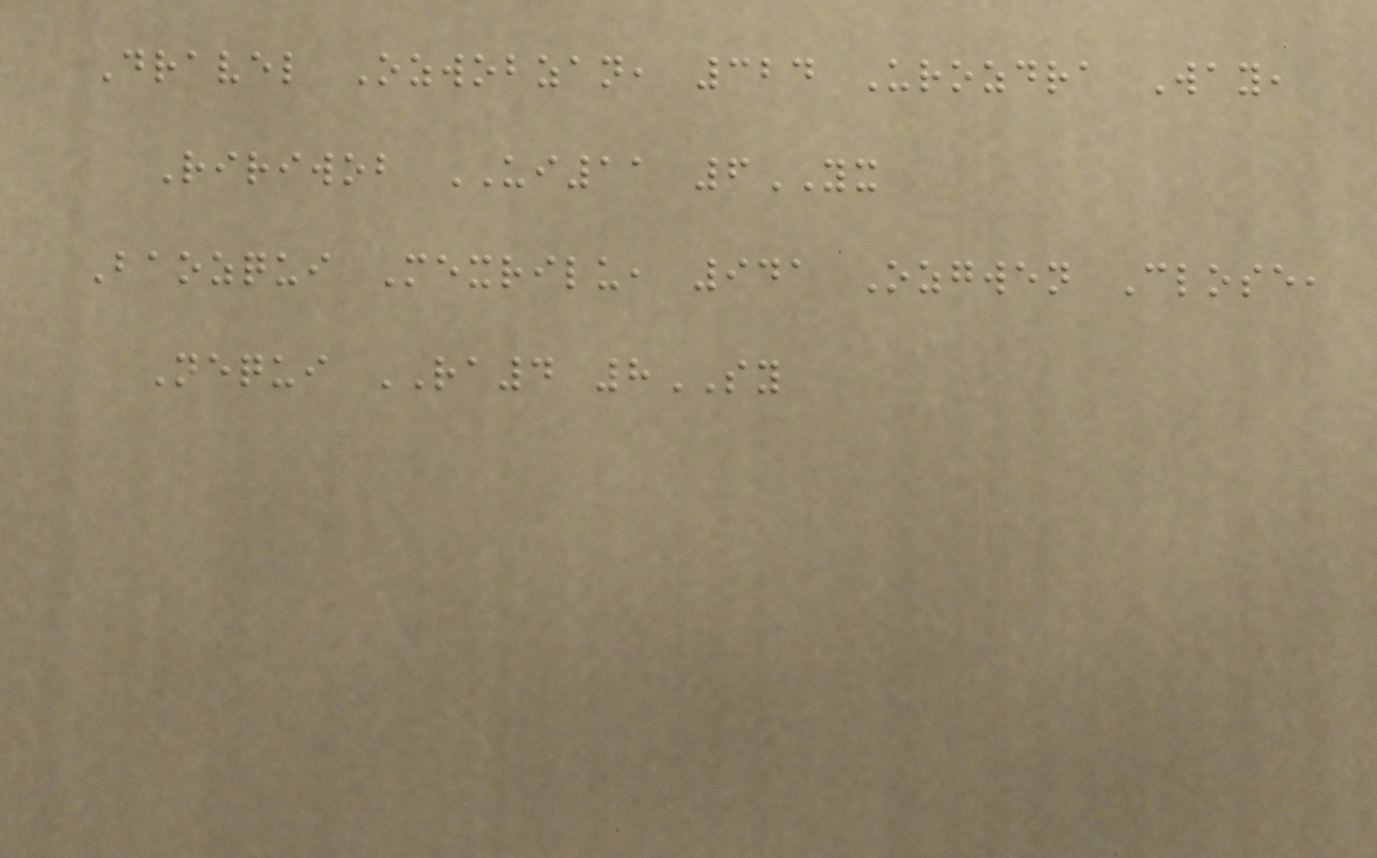Dravel Ozwobzan, 324 Urozdra Way,
Ririwob UI11 6YX
Baozqui Mexrilu, 941 Ozgwen Close,
Nequi RA4 8SY
